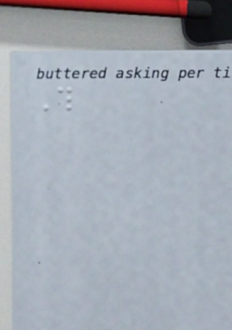This
